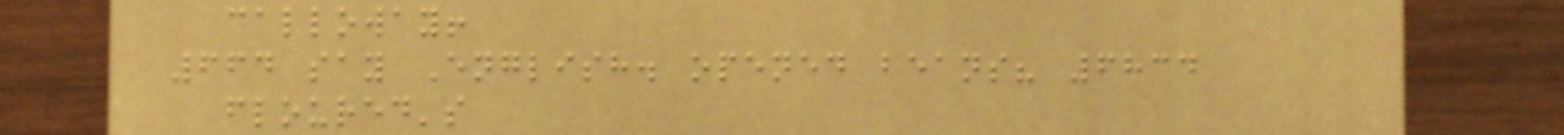calloway!
664 say English. opened beans? 6834
floured's
